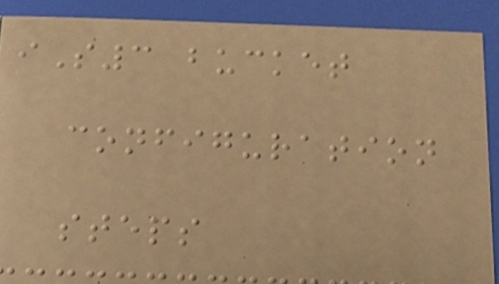iS3 bucket
configuration
steps
